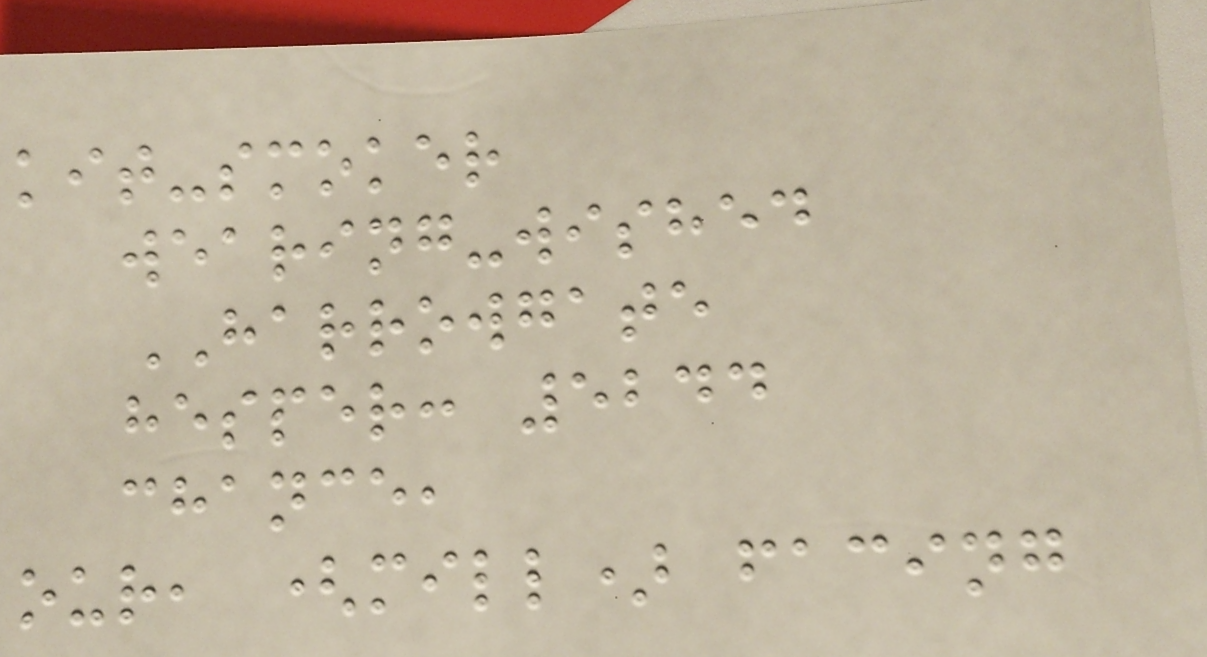kit-smoker
wearing-wished
HARROWGATE
hesper: 5244
chance,
our, (mill) facing
